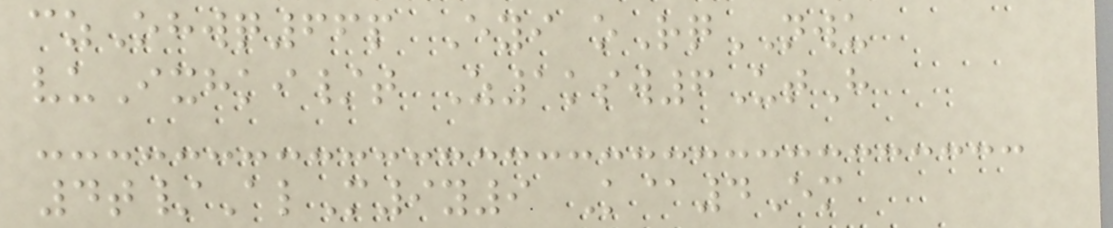czOhwq66p Eyi oRqNWU
vuIxhki/t Z1ksw6UtH
4t/AlM9y9 K@4Em
